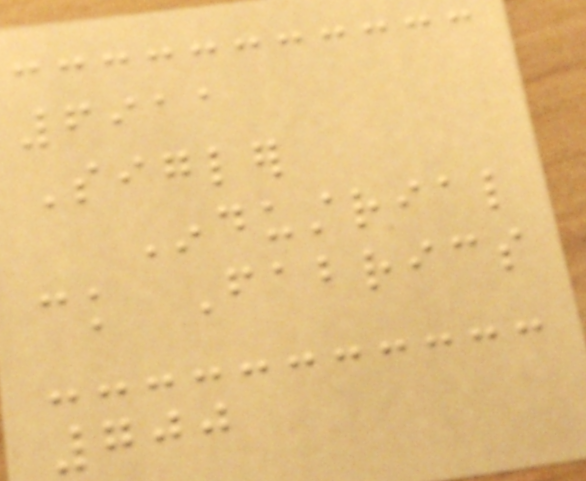6911
Sigler
Industrial
ck Fabrics
700
